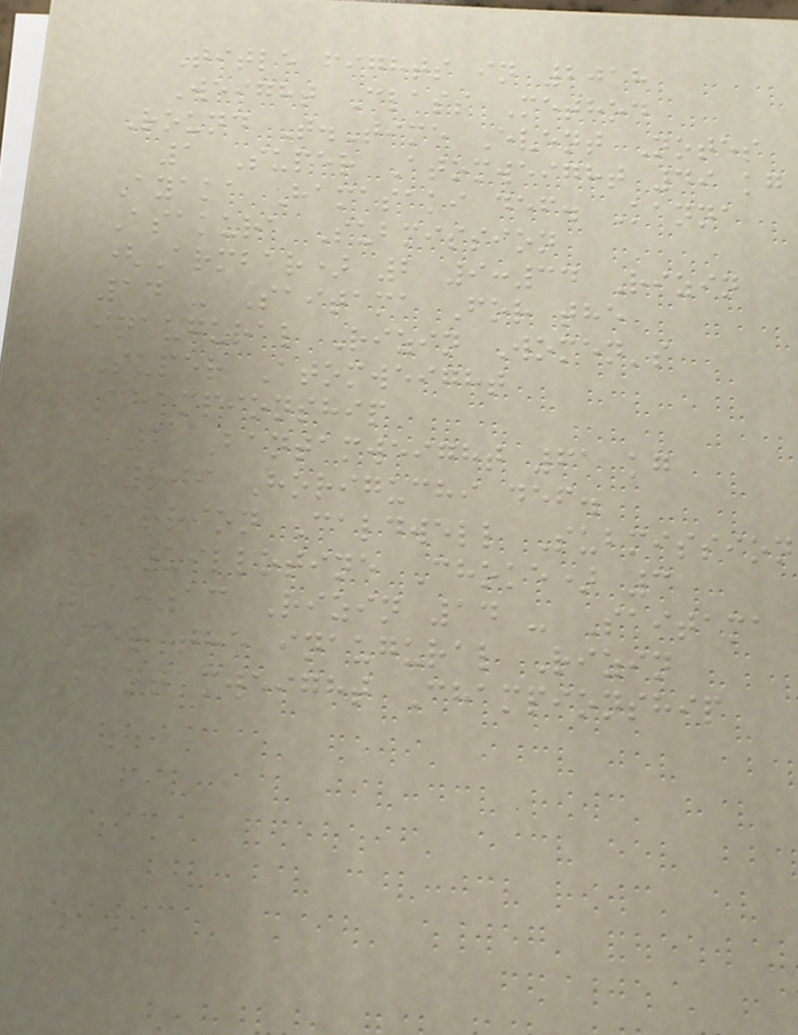Title fights in 2018
Weight Class Method
Round T.Time Event Notes
1 Super Atomweight 49 kg
Ayaka Hamasaki def. Kanna
Asakura Submission
(Armbar) 2 9:34 Rizin
14 - Saitama For the
inaugural Rizin Women's
Super Atomweight
Championship
2 Bantamweight 61 kg
Kyoji Horiguchi def.
Darrion Caldwell Submission
(Guillotine Choke) 3
11:13 Rizin 14 - Saitama
For the inaugural Rizin
Bantamweight Championship
